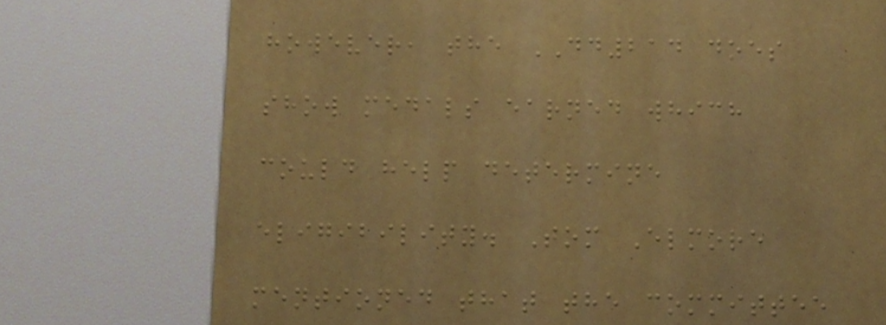however, the DD214 does
show medals earned which
could help determine
eligibility. Tom Elmore
mentioned that the committee
